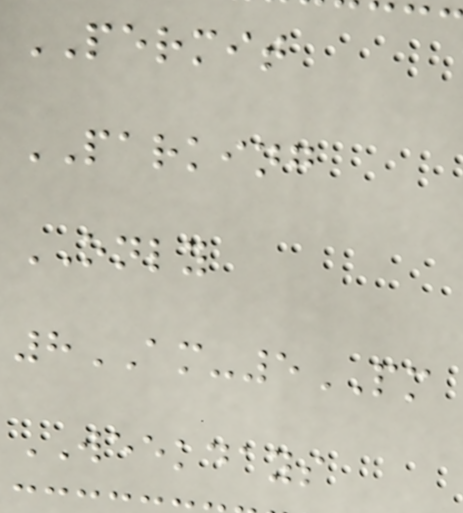PERMIT
PARKING
ONLY
8AM-5PM
WEEKDAYS
